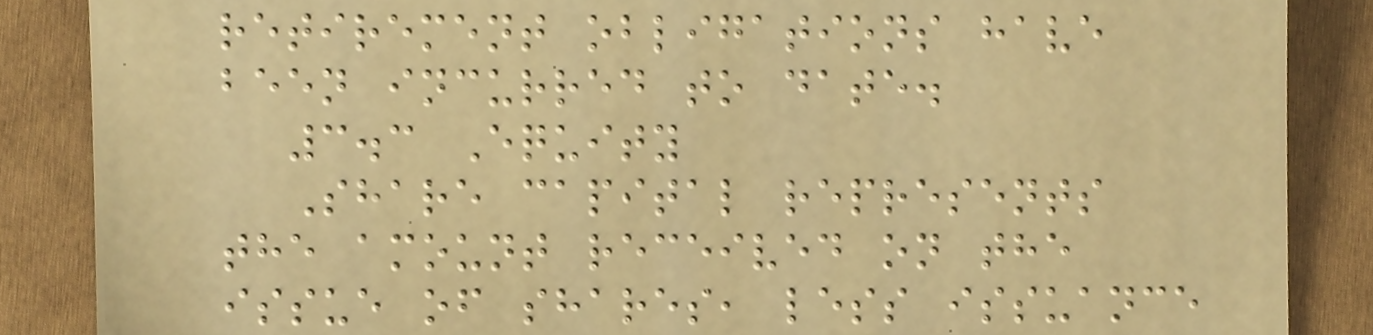retirement obligations have
been incurred to date.
3.3 Equity
Share capital represents
the amount received on the
issue of shares, less issuance
